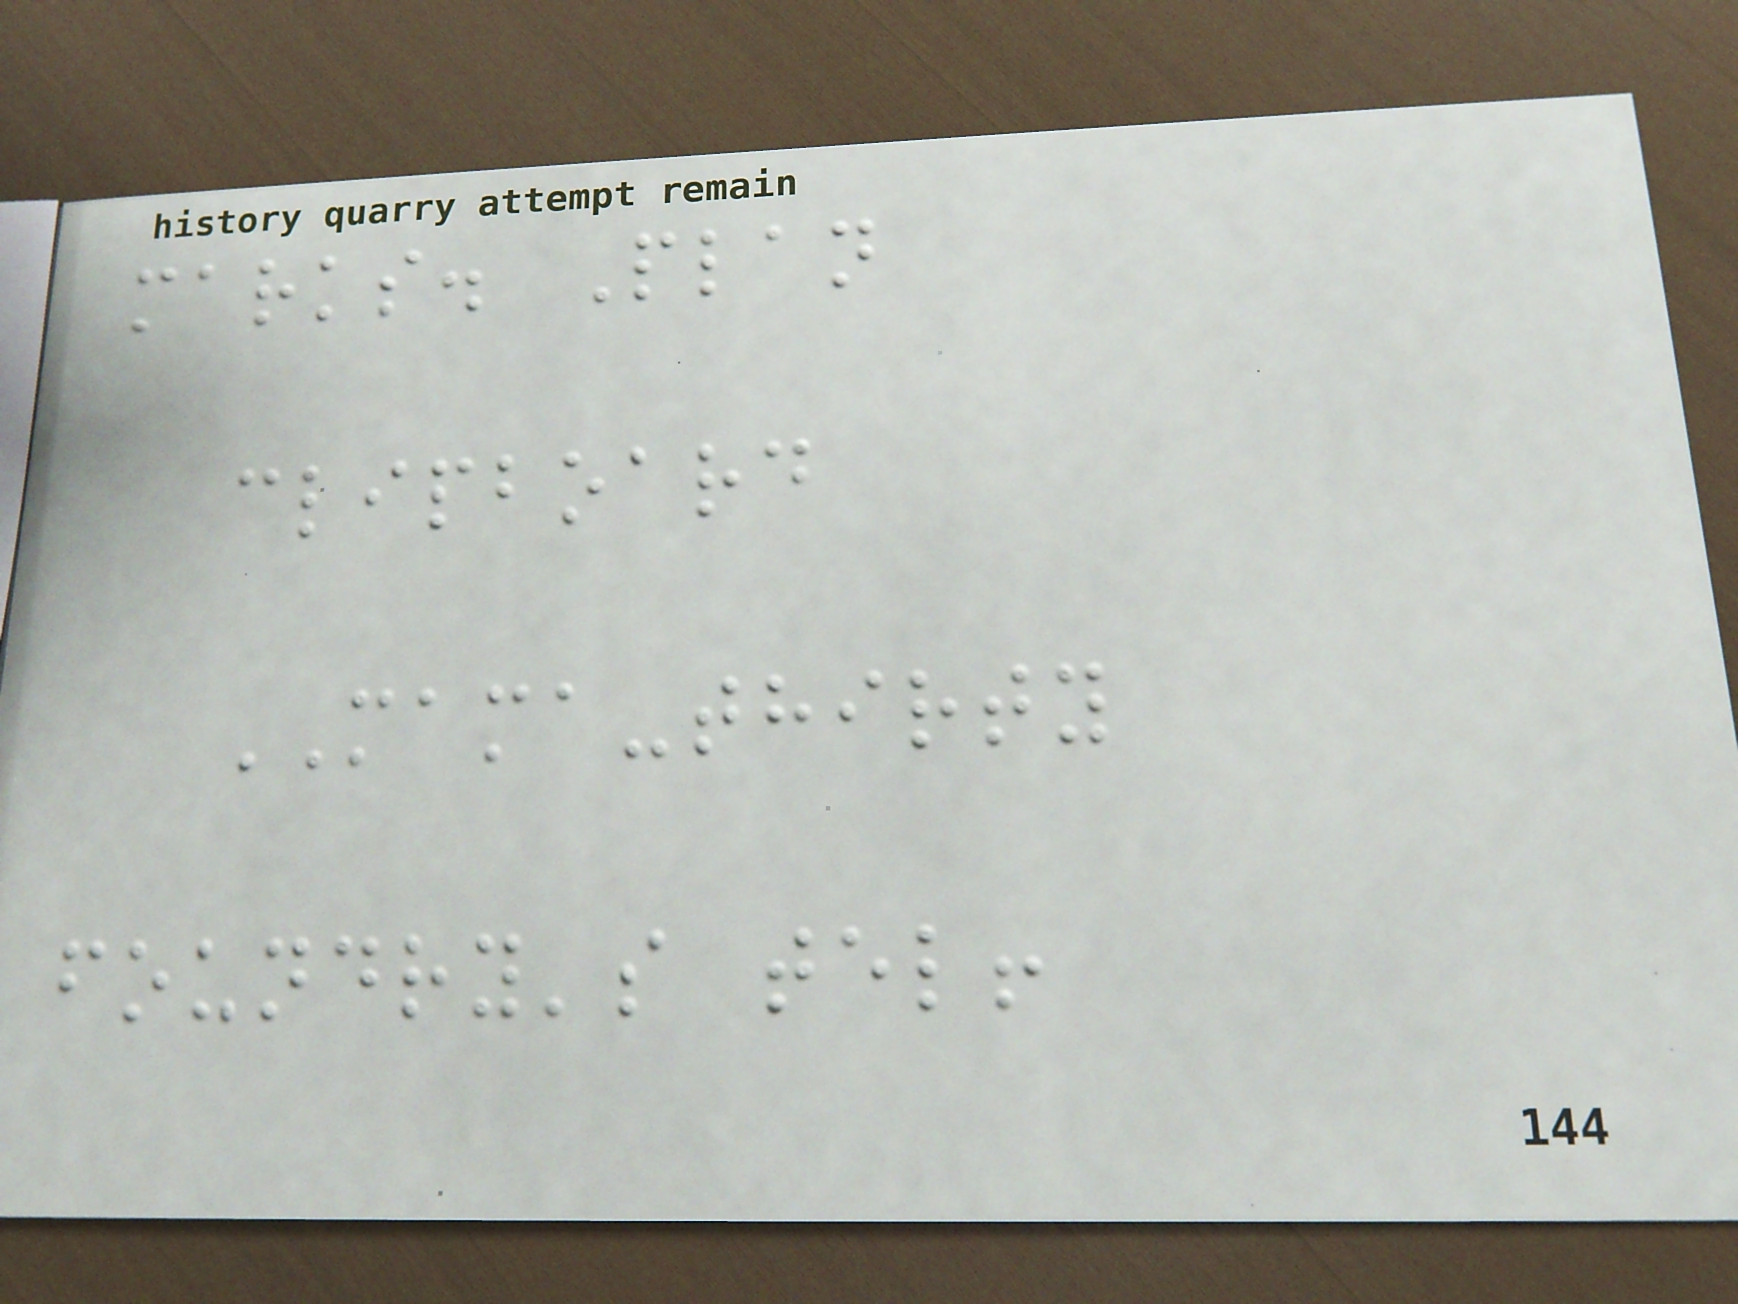marks. Plan
clipboard
MAMA-thirty
foundry's tel!
